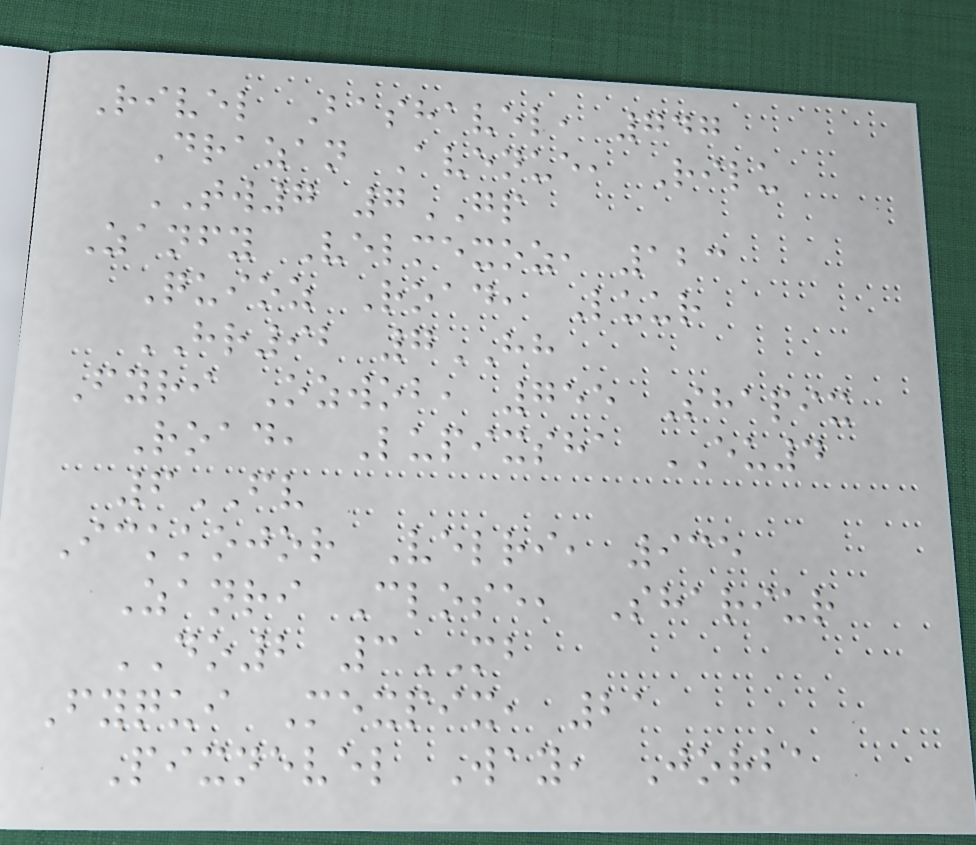Rivel Bashavel, 747
Drazan Avenue, Rilu
TW7 7GP
Zanfy Velmexoz, 123
Quioz Road, Luur
HR92 7HH
Fyri Ozwob, 755 Shapix
Road, Lupixsha EU4
6FV
Ickkojor Velri, 935
Zanri Close, Shariur
DO2 3MB
Fyqui Mexpix, 21
Pixnevel Way, Jorba
